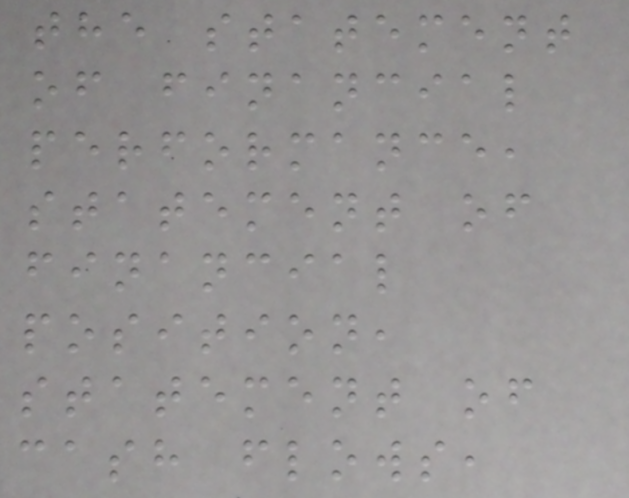the statement
of financial
performance,
statement of
financial
position,
statement of
cash flows,
